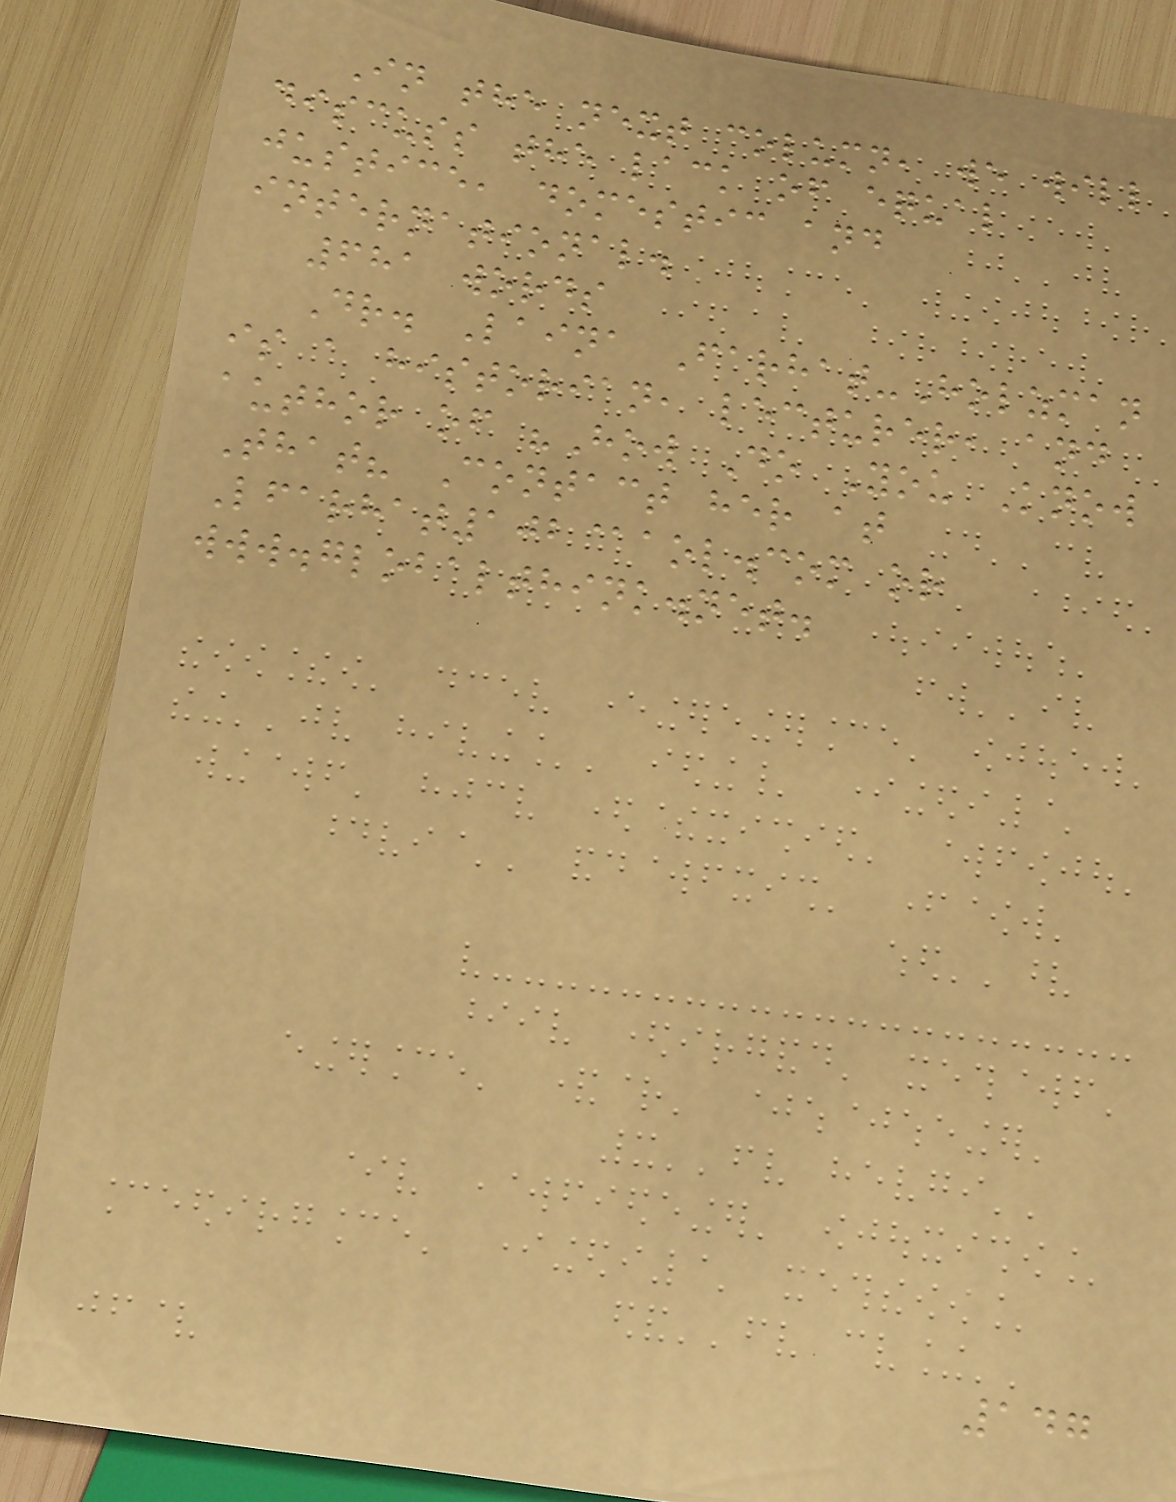In the next column, we will
discuss the lack of equal
justice, domestic and
international.
681 words
Dr. Laina Farhat-Holzman
is a historian, lecturer, and
author of "How Do You Know
That? Contact her at
Lfarhat102@aol.com or
www.globalthink.net.
147
